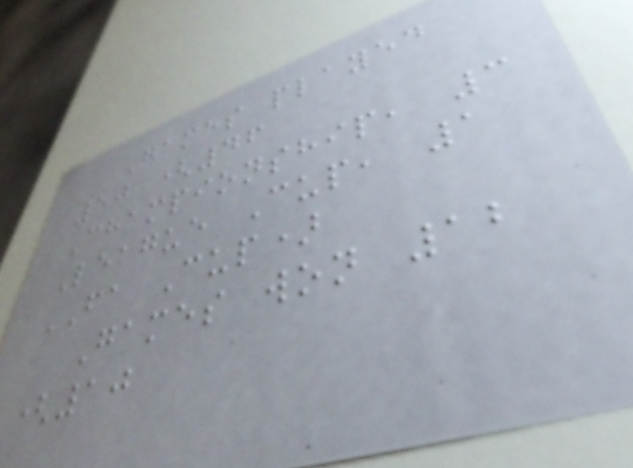Games played
50 (46
Championship, 3
League Cup, 1
FA Cup)
Games won 12
(10
